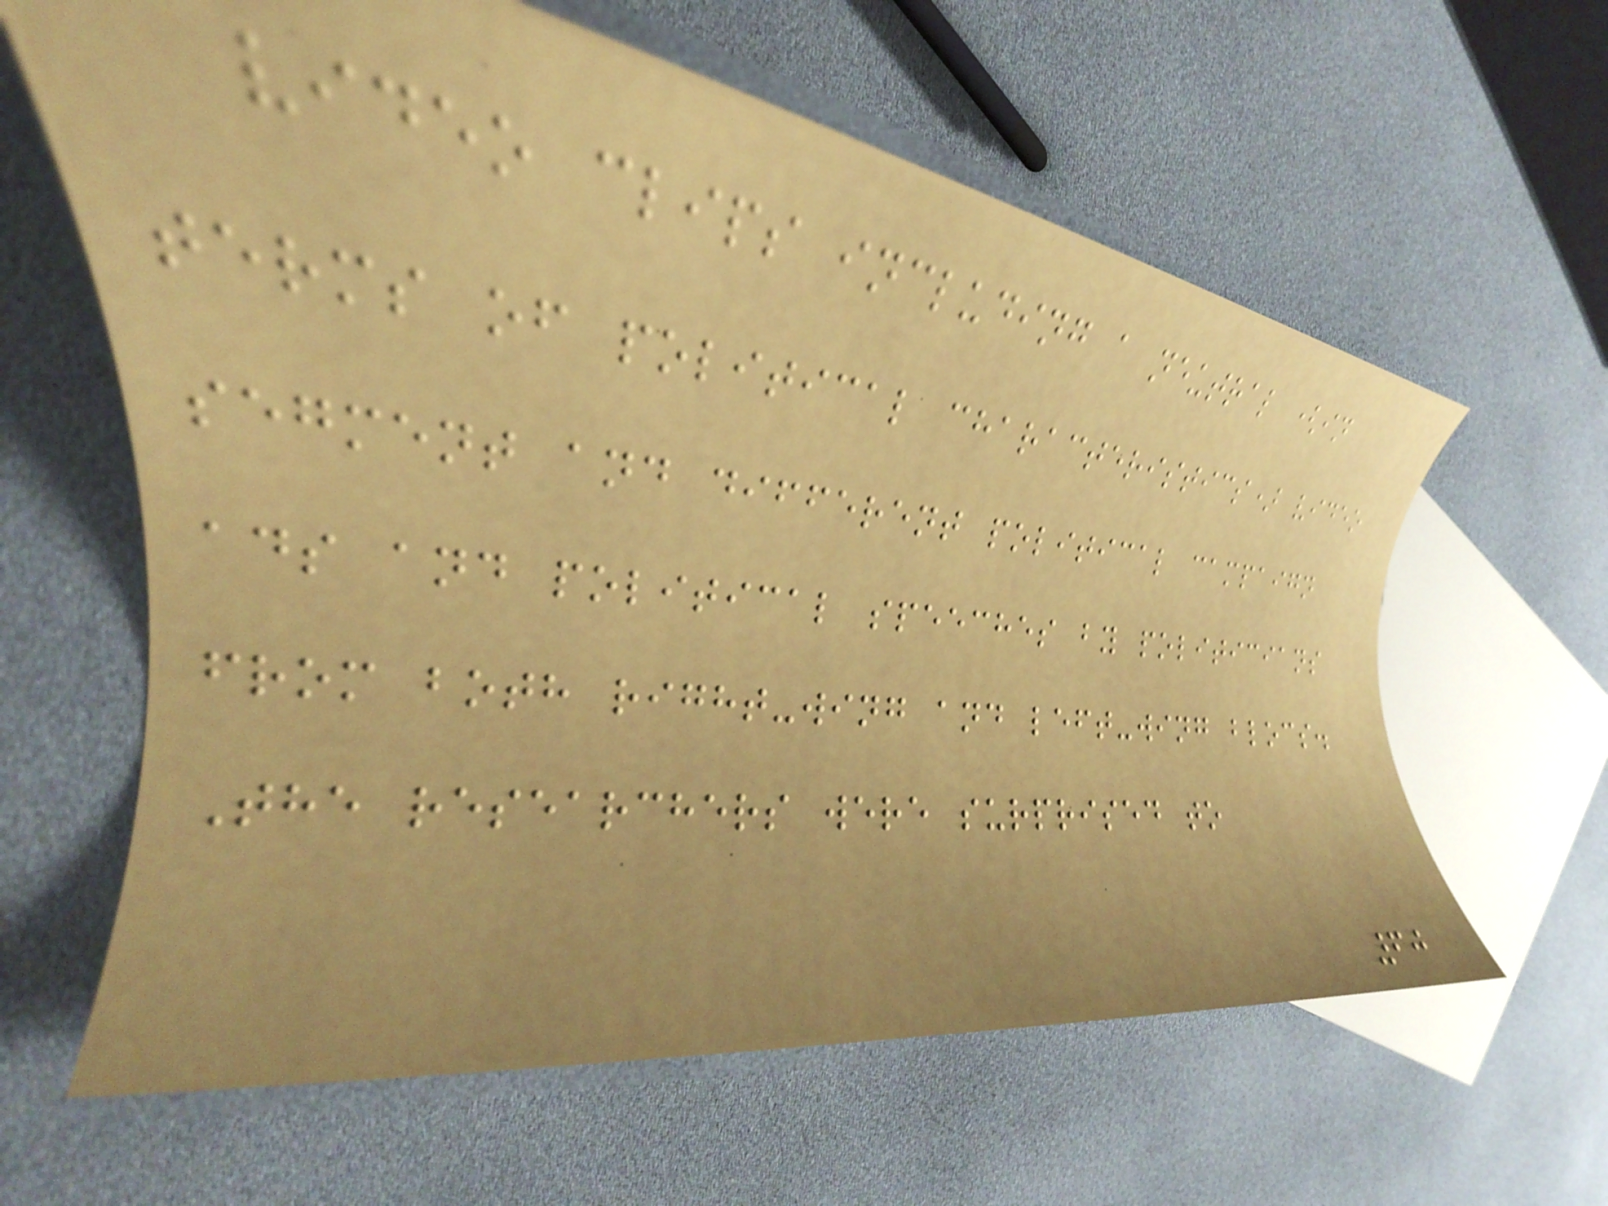video clips including a neutral (in
terms of political characteristics) video
segment and different political campaign
ads and political speeches by politicians
from both right-wing and left-wing blocs.
The researchers were surprised to
60
